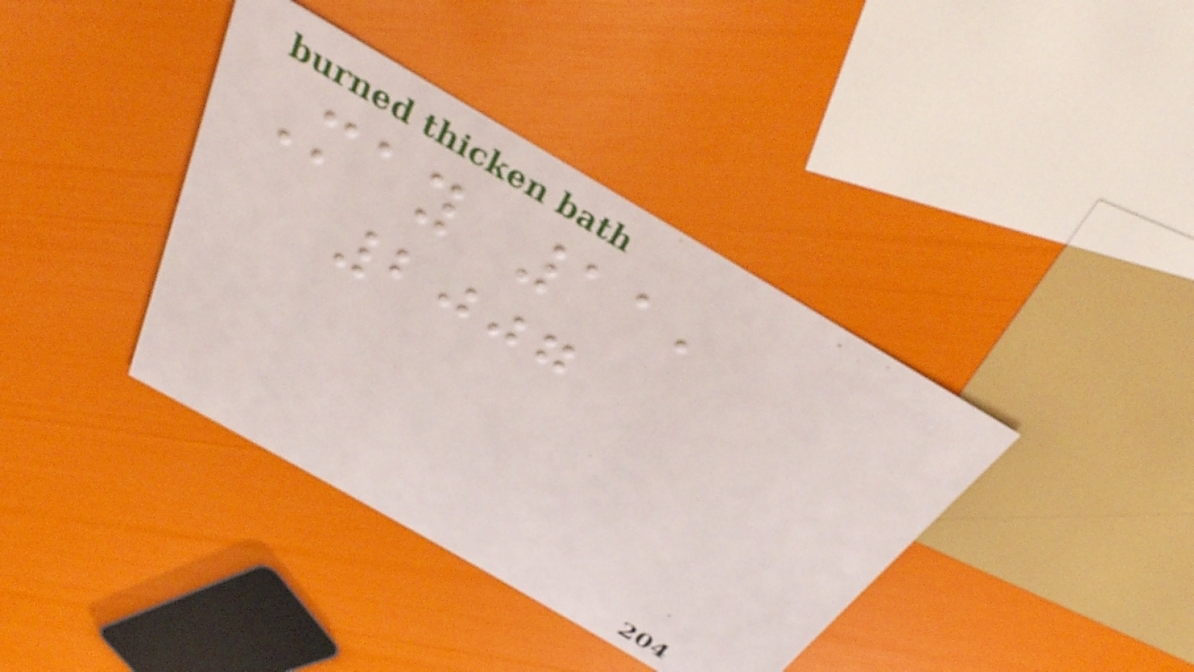May 11,
2007
